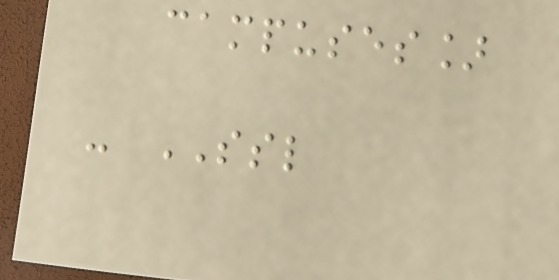campuses]
- SSL
